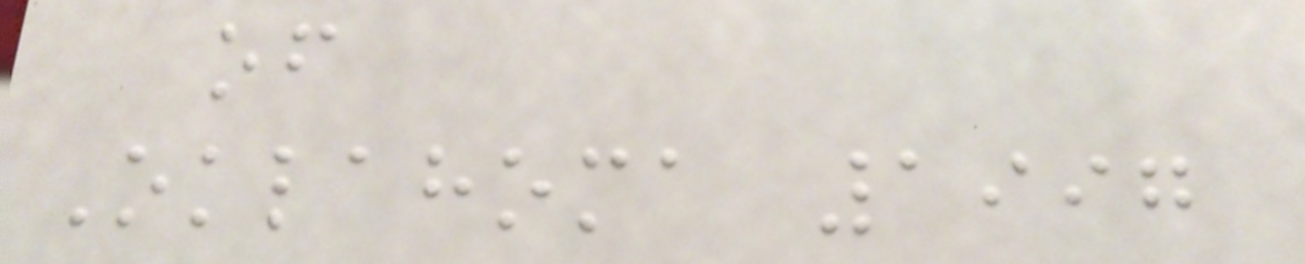of
Oklahoma 1997
